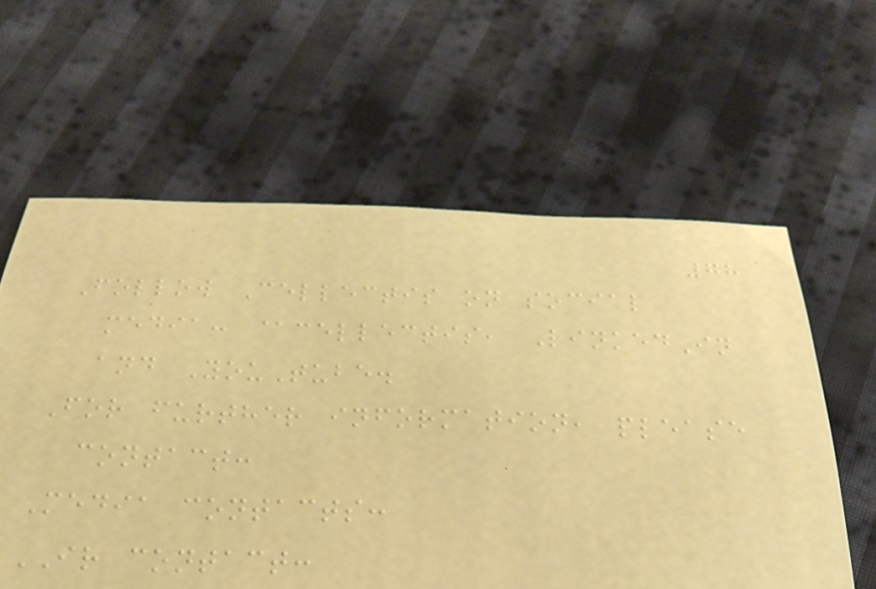78
Follow Cellectis on social
media: @cellectis, LinkedIn
and YouTube.
For further information, please
contact:
Media contacts:
IR contact:
